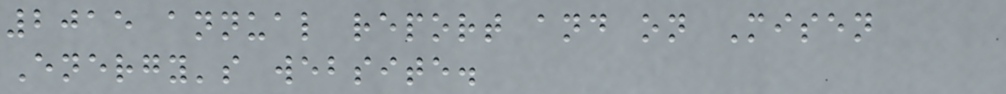2015 annual report and on Misen
Energy's website.
